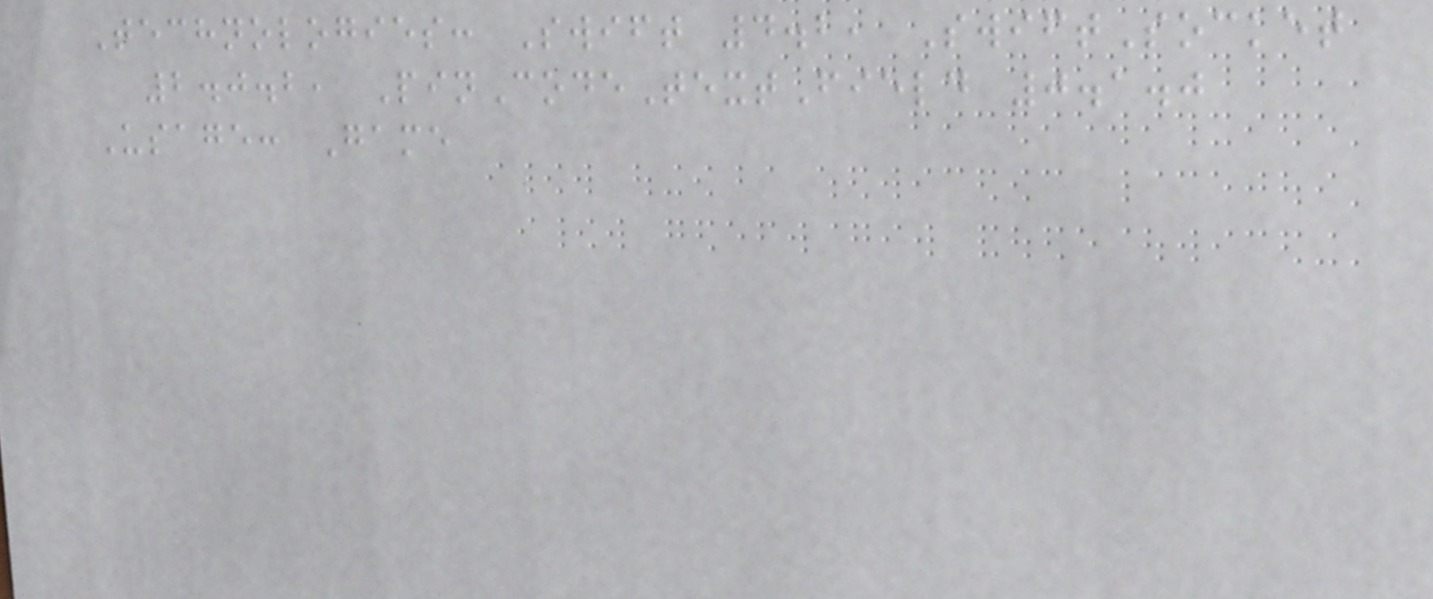Technologies: Swift 4.2, SwiftSocket
2.0.2, PinCodeTextField 0.1.0
Usage: Game
